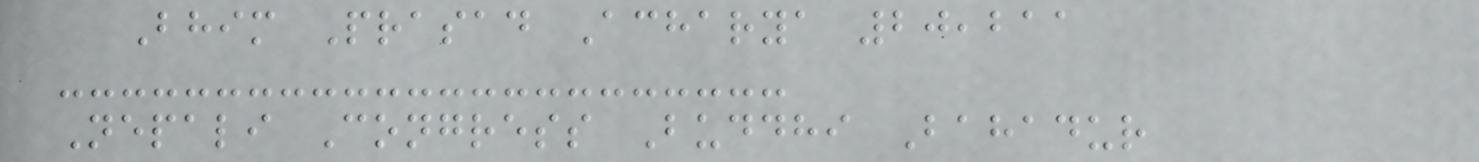Bhim Prasad Acharya 20,211
Nepali Congress Buddhi Bahadur
